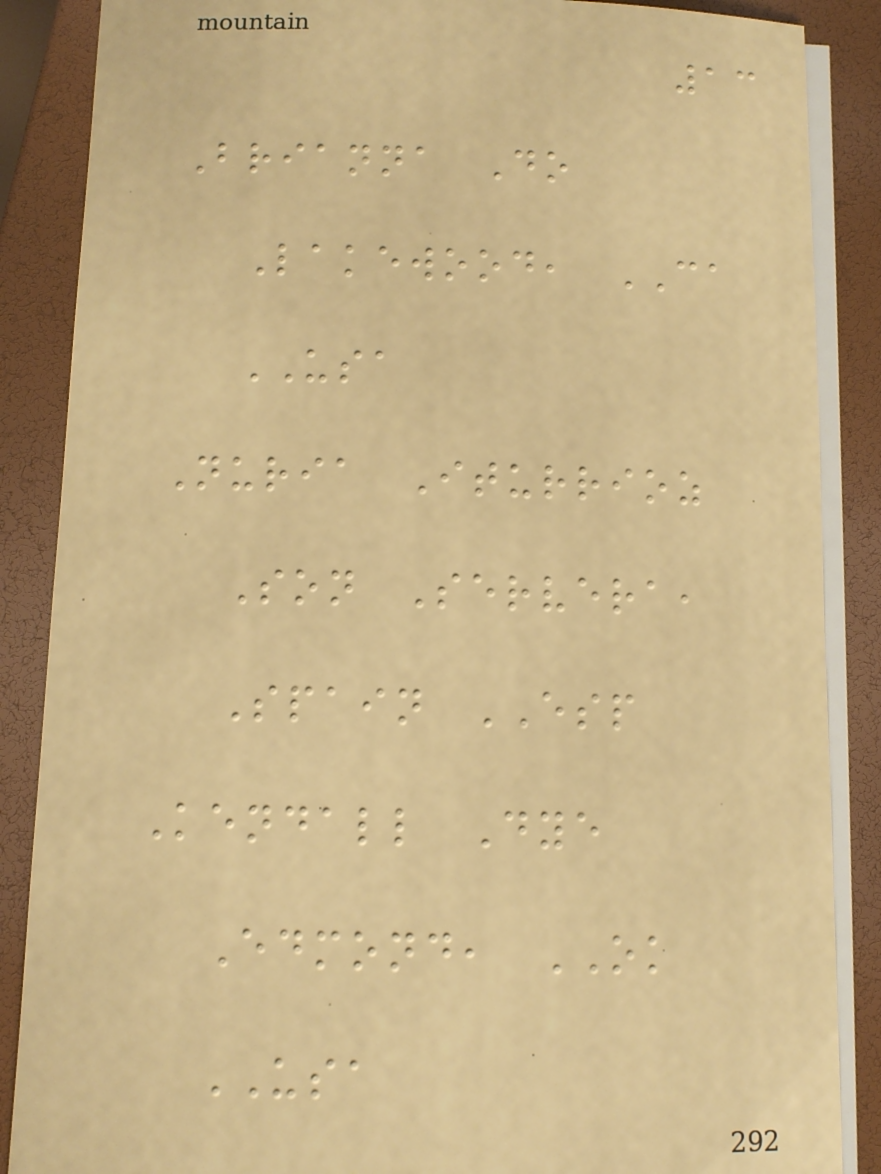13
Brianna Do
Lakewood, CA
USA
Nuria Iturrioz
Son Servera,
Spain ESP
Kendall Dye
Edmond, OK
USA
